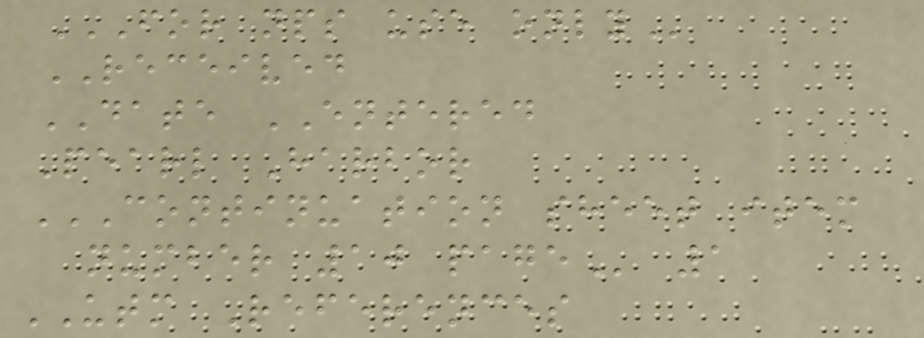FOR NPS USE ONLY
RECEIVED
DATE ENTERED
Pearl Harbor
CONTINUATION SHEET ITEM
NUMBER 10 PAGE 1
UTM References
